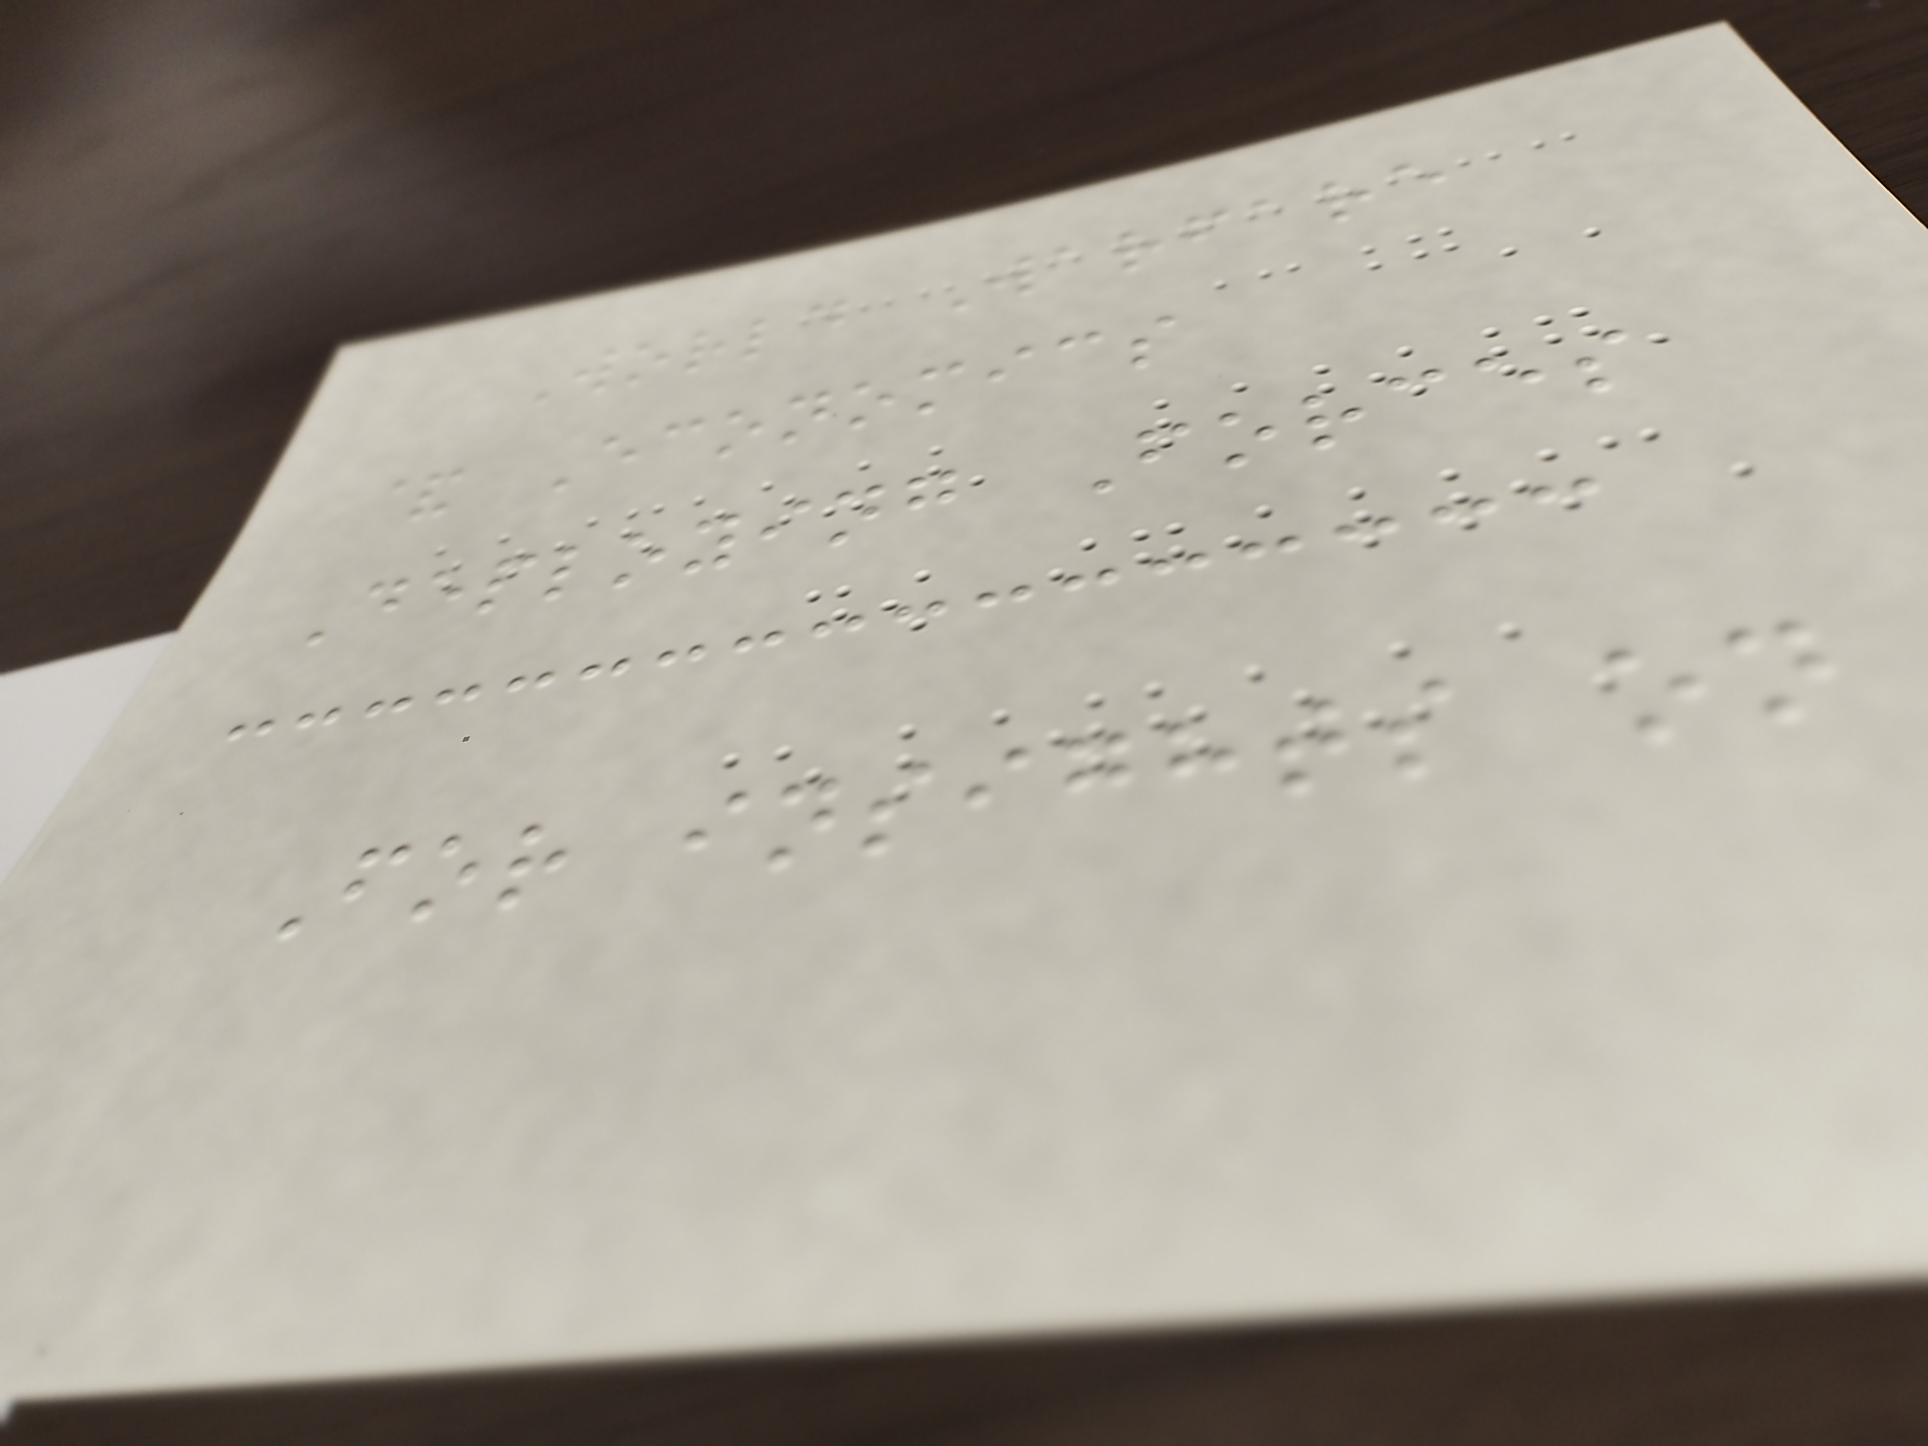World Warfare
& Economics
Deploying Forces
For insights on
